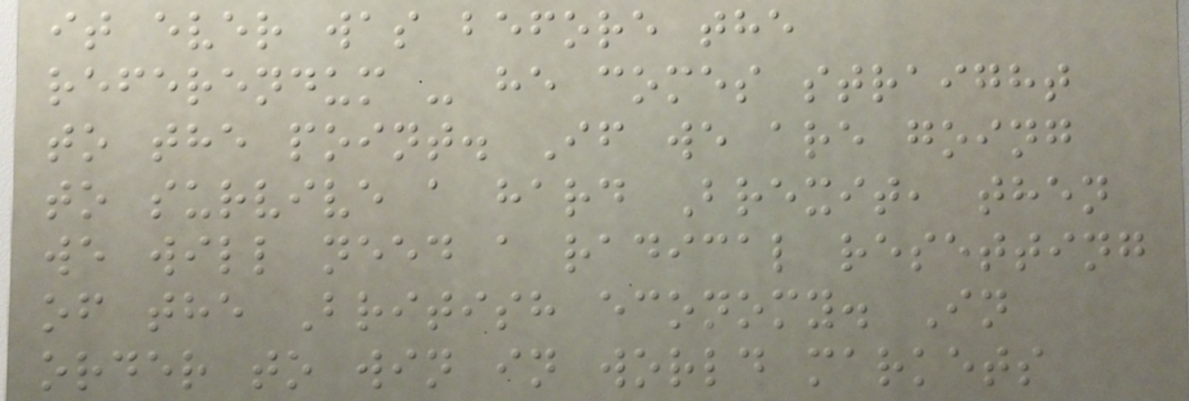it ever was before the
referendum - he comes straight
to the point. If we are going
to survive a hard Brexit, then
we will need a radical resetting
of the British economy. In
order to win in world markets
